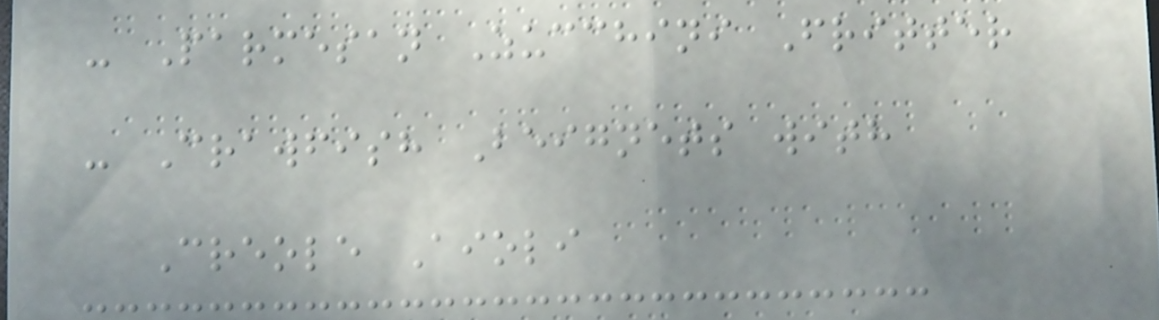- Parmesan Zucchini Fritter
- Crawfish Beignets with
Creole Aioli
